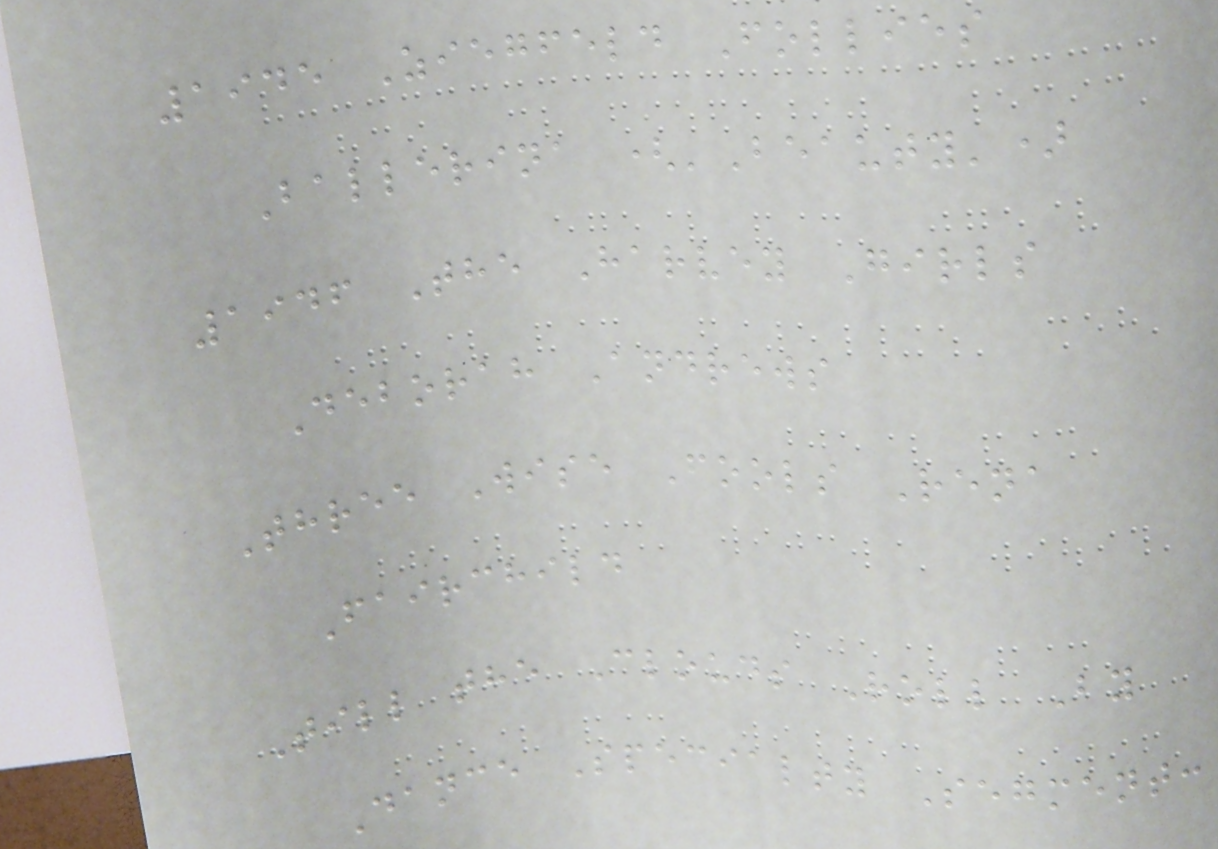1945 Ziegfeld Follies
Ballerina ('Beauty')
1946 The Harvey Girls
Deborah Andrews
Three Wise Fools Rena
Fairchild
Till the Clouds Roll By
Dance Specialty Segment:
